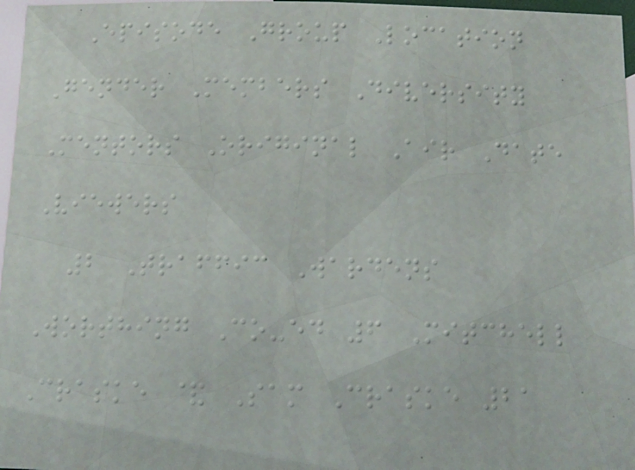Episode Group Location
Gender Members Diversity
Mentors Original Air Date
Viewers
2 Traffic Wardens
Worthing Co-ed 6 Mitchell
Craske & Sam Craske 21
